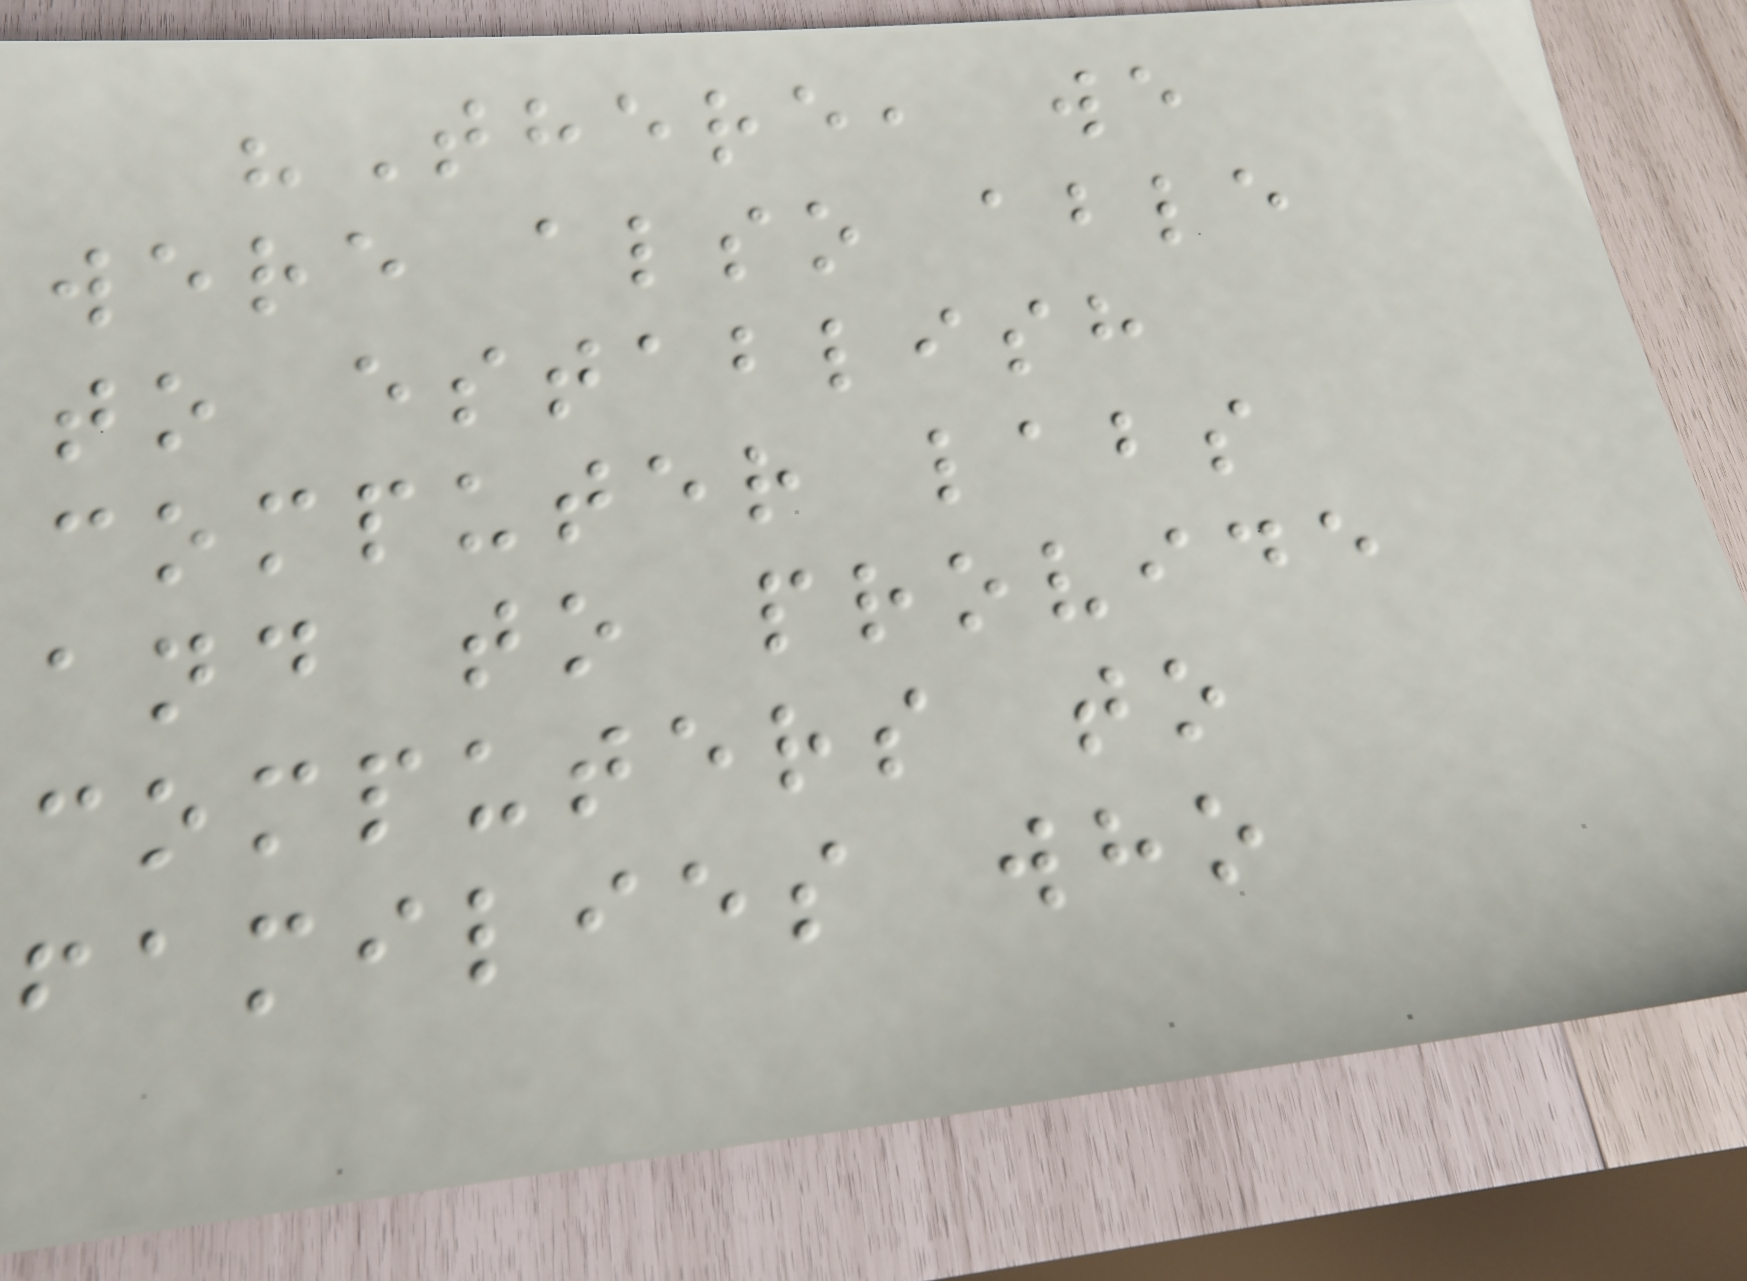"There, we
were also able
to establish
computer labs
and to provide
computers to
families who
